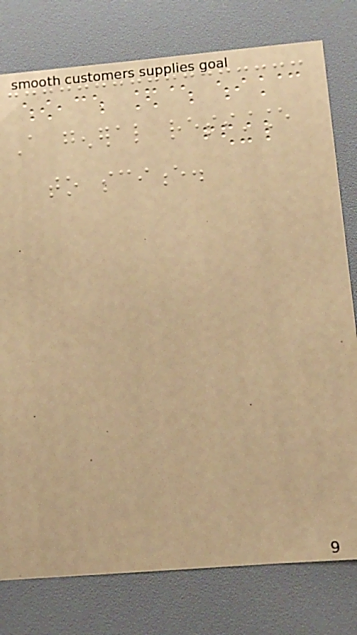A general resistance
to science.
